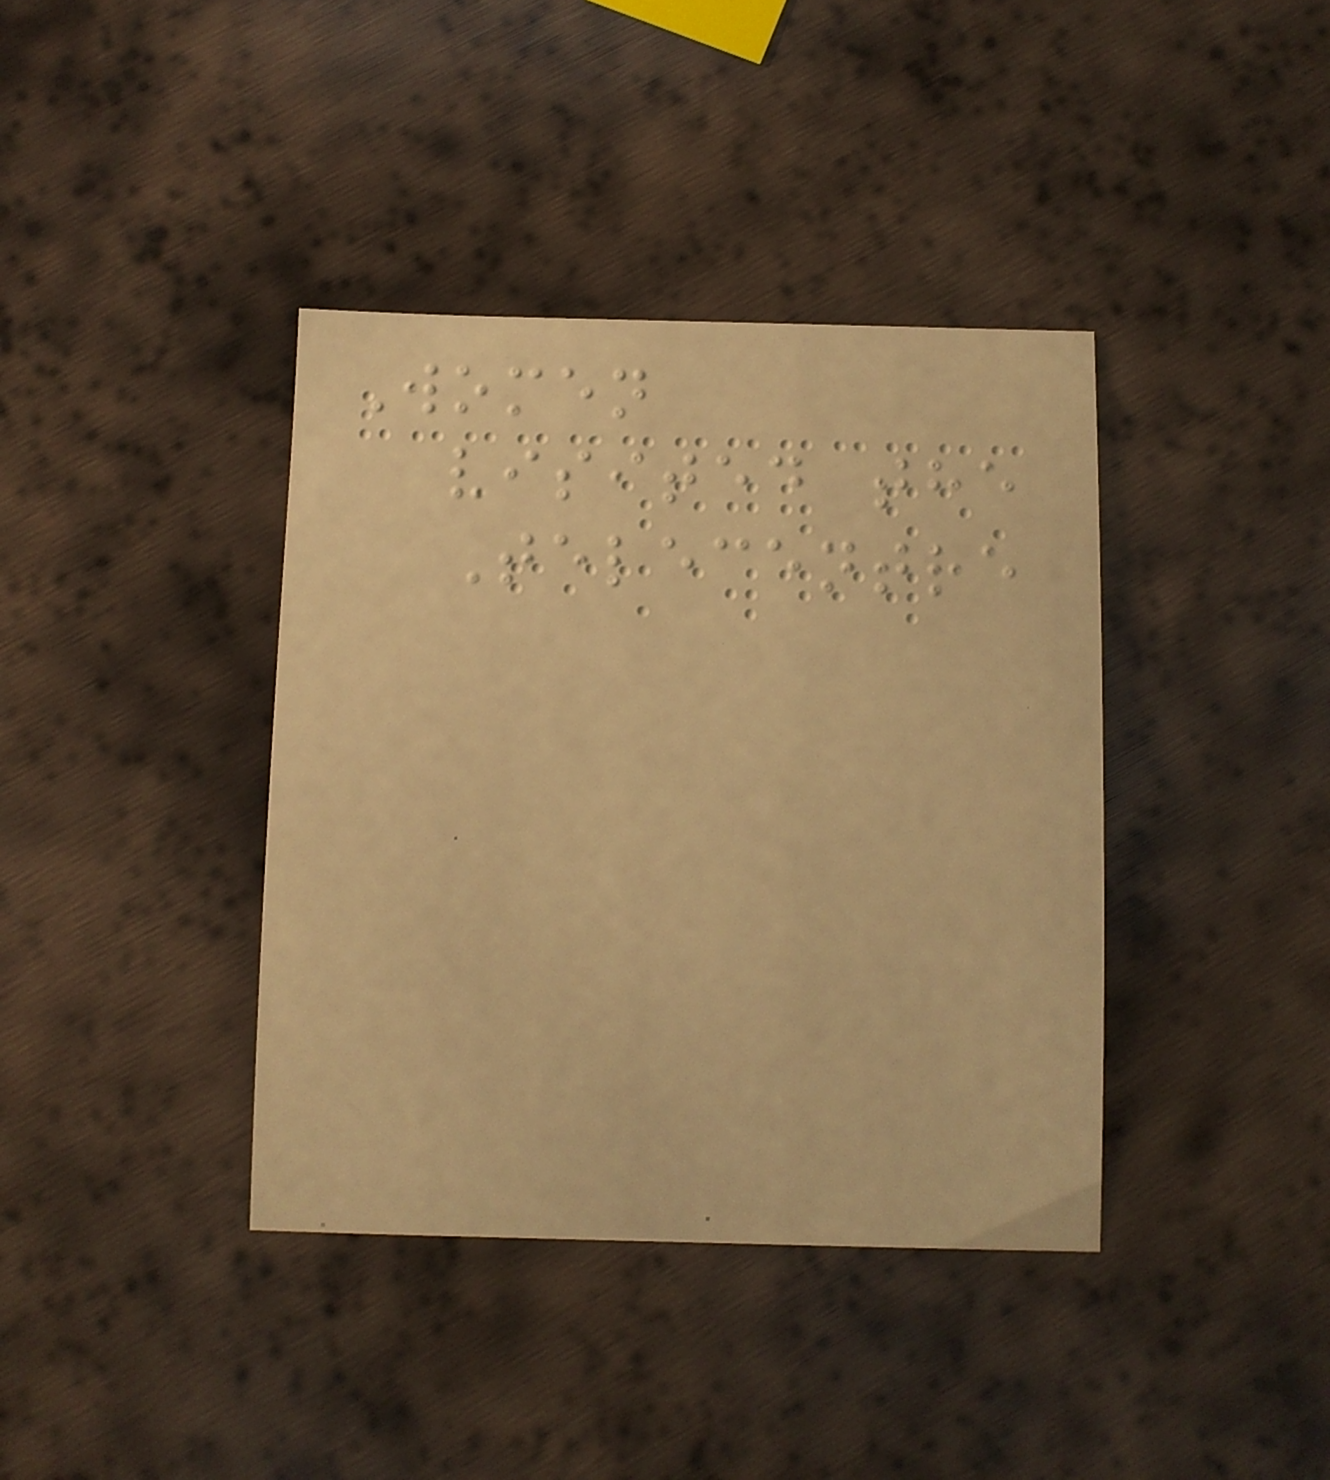Women
visited the
Telecentre
